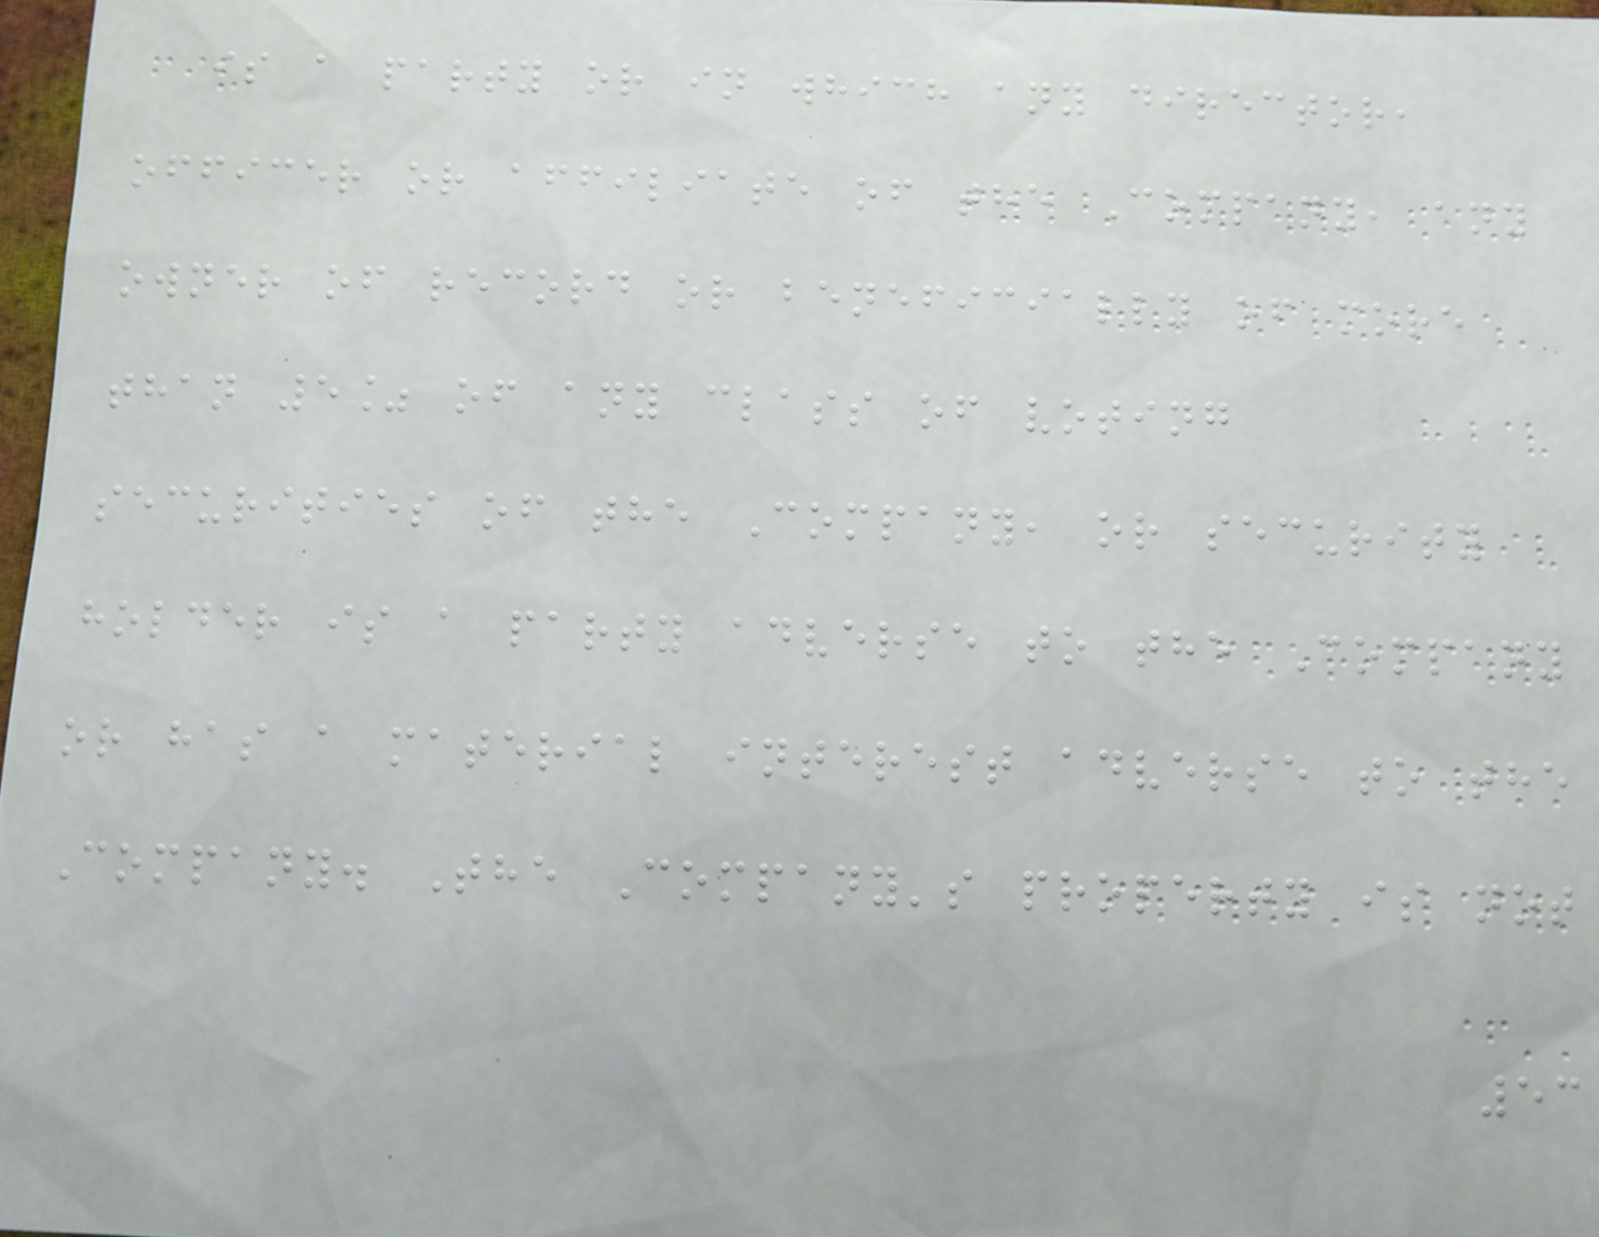is a party or in which any director,
officer or affiliate of the Company, any
owner of record or beneficially of more
than 5% of any class of voting
securities of the Company, or security
holder is a party adverse to the Company
or has a material interest adverse to the
Company. The Company's property is not
53
